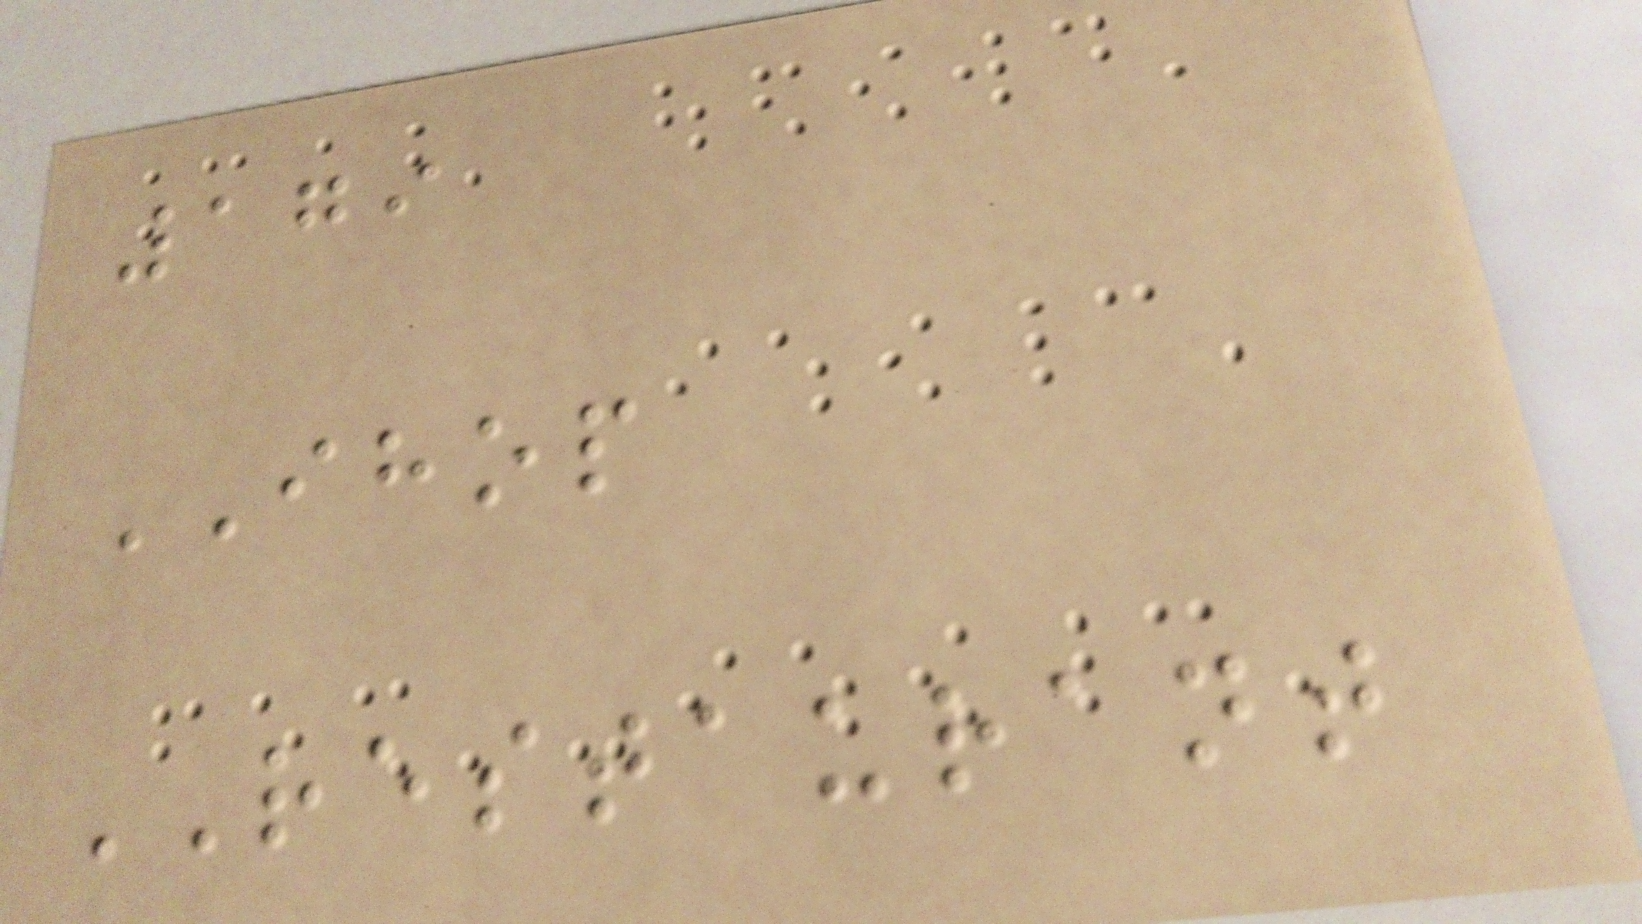179
IHOP
RESTAURANT
